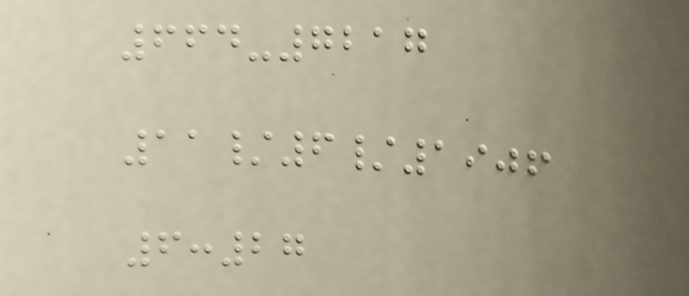664-7217
11/6/1906
6:27
